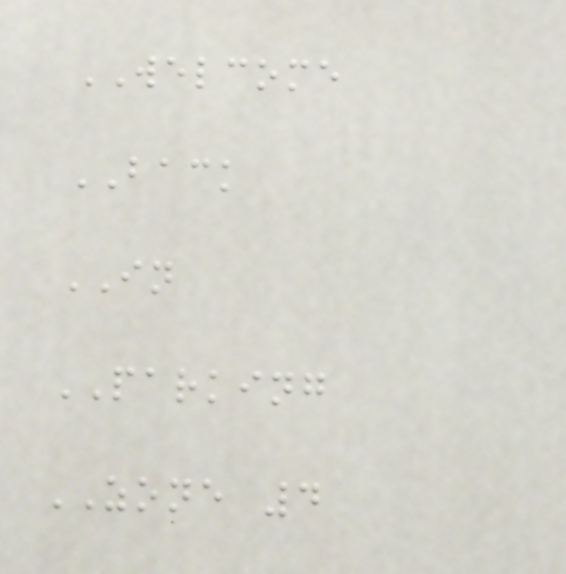WELCOME
BACK
IN
PARKING
ZONE 4
